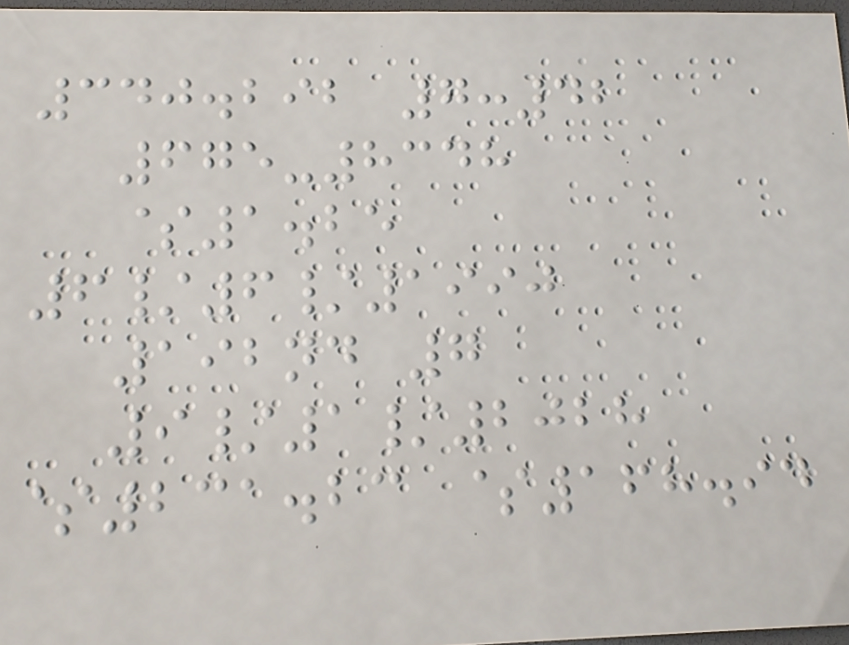340.292 7:42
675-8348
$1.25
6/6/1990
192nd 7
9/1/2028
$231.23 $168.94
